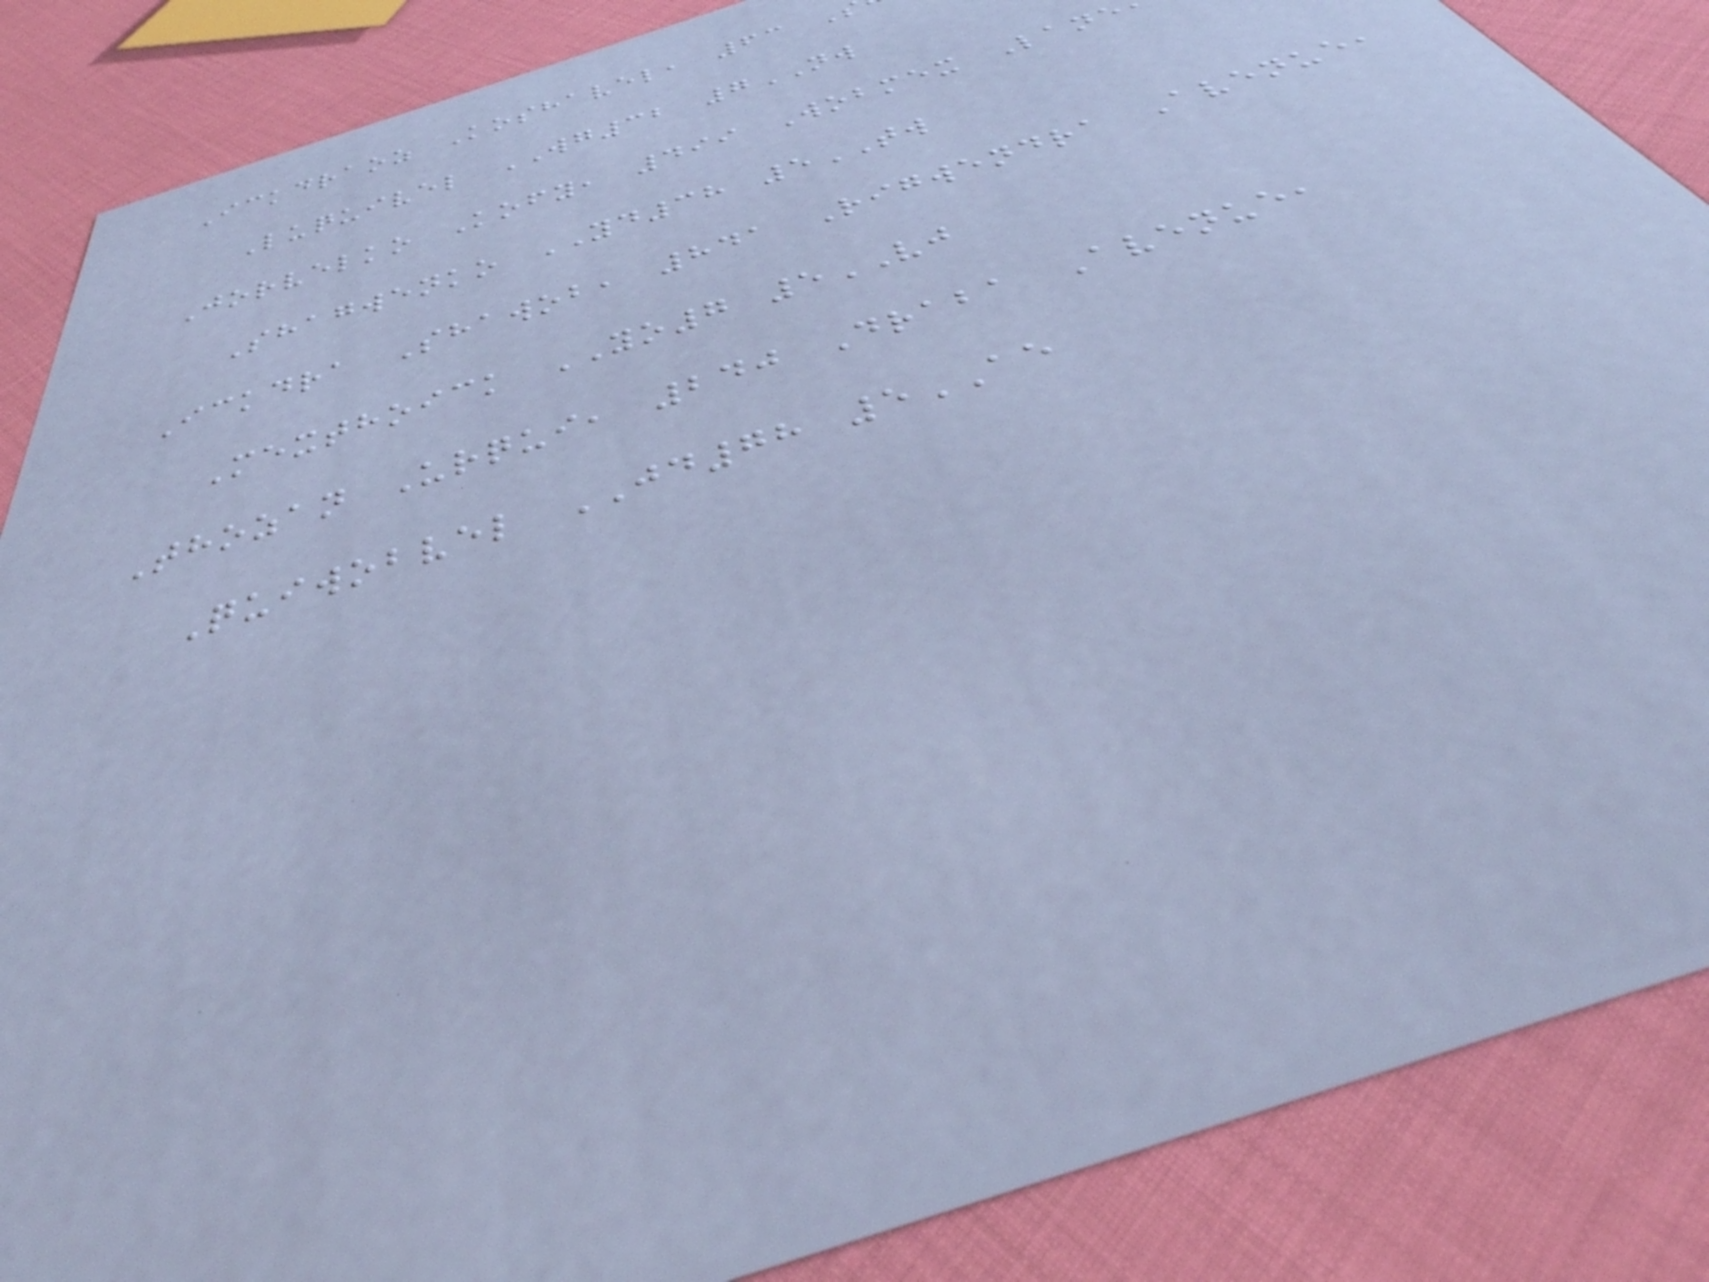Ickdraoz Koshavel, 63
Luquivel WG32 7NW
Jorvelko Kofy, 499 Wobmex Lane
Shagwenko YD38 5TW
Ickdra Shawob, 841 Rigwendra Avenue,
Mexthoick YO7 5VJ
Thozan Urqui, 240 Draba Avenue,
Quiwobvel JD78 5AE
